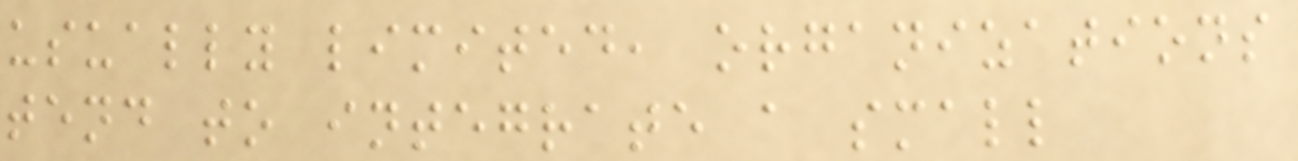usually limited, organizations
tend to integrate a small
